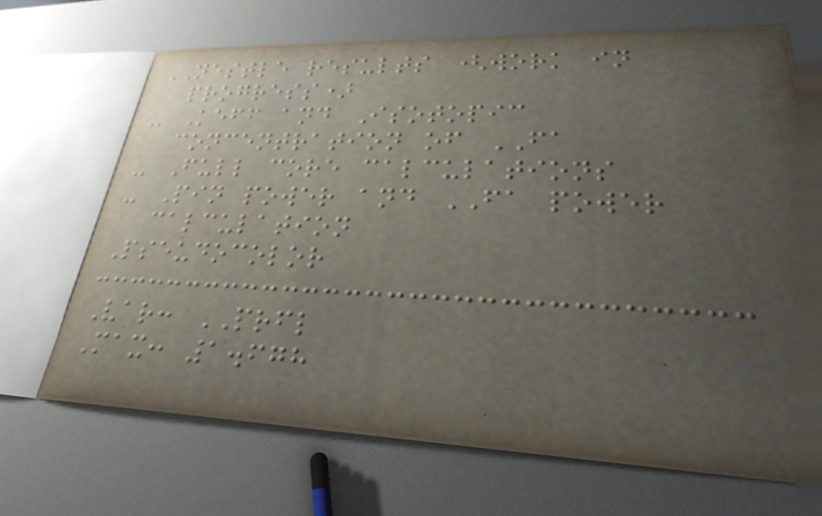NESTLE results (work in
progress)
- Keff and Isotopic
concentration of FA
- Full core calculations
- Pin power and FA power
calculation
Pseudocolor
Var: PRFL
Max: 1.678
